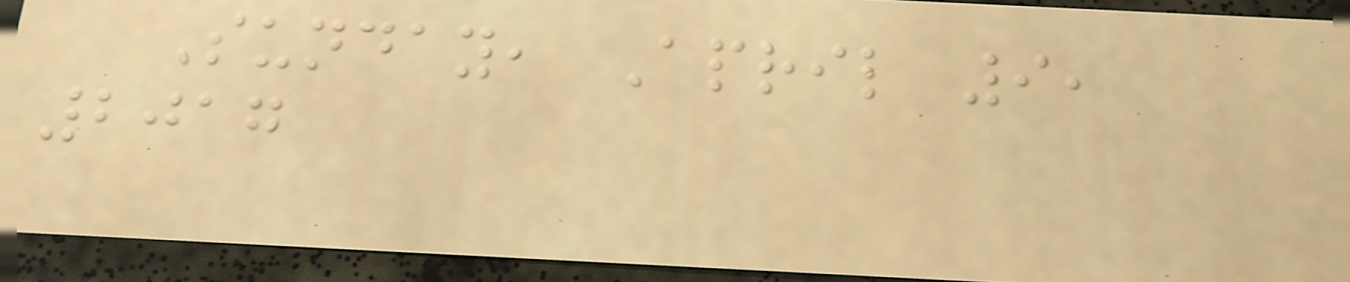Sunday, April 9,
2017
